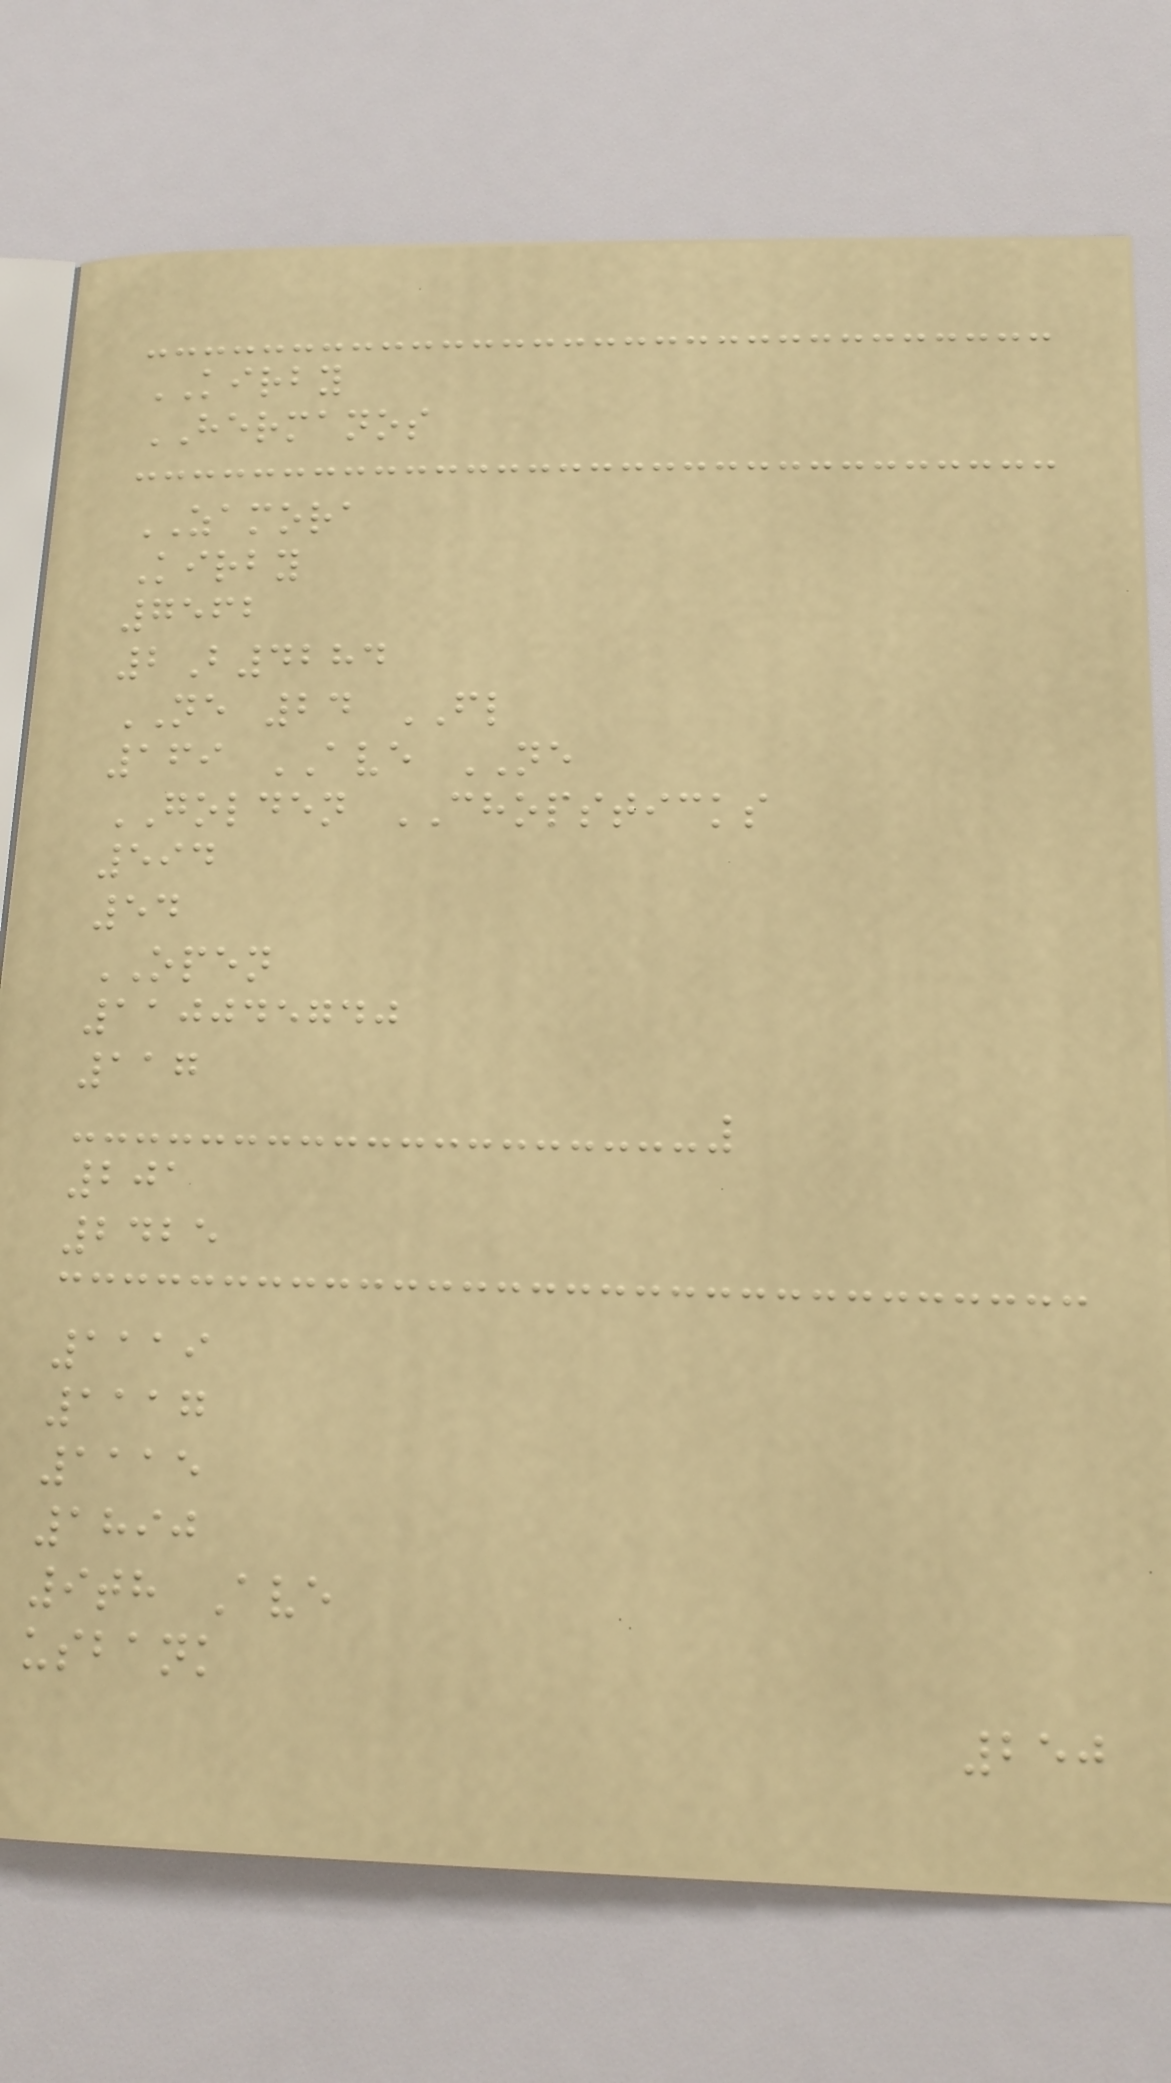KIRBY
HERMANOS
ZAMORA
Kirby
7562
2B4284
NE 24 FL
169 AVE NE
GOLDEN CHOPSTICKS
594
54
OPEN
110045740
117
201
2425
1119
1117
1115
1890
9th Ave
usbank
250
